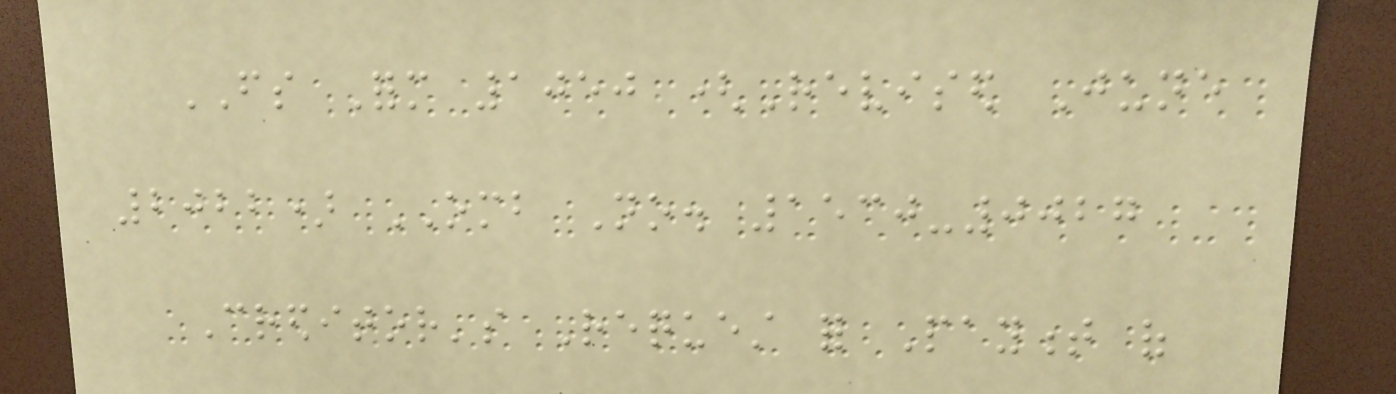FS Form 1050 (Revised June
2022) OMB No. 1530-0027
Creditor's Request for Payment of
